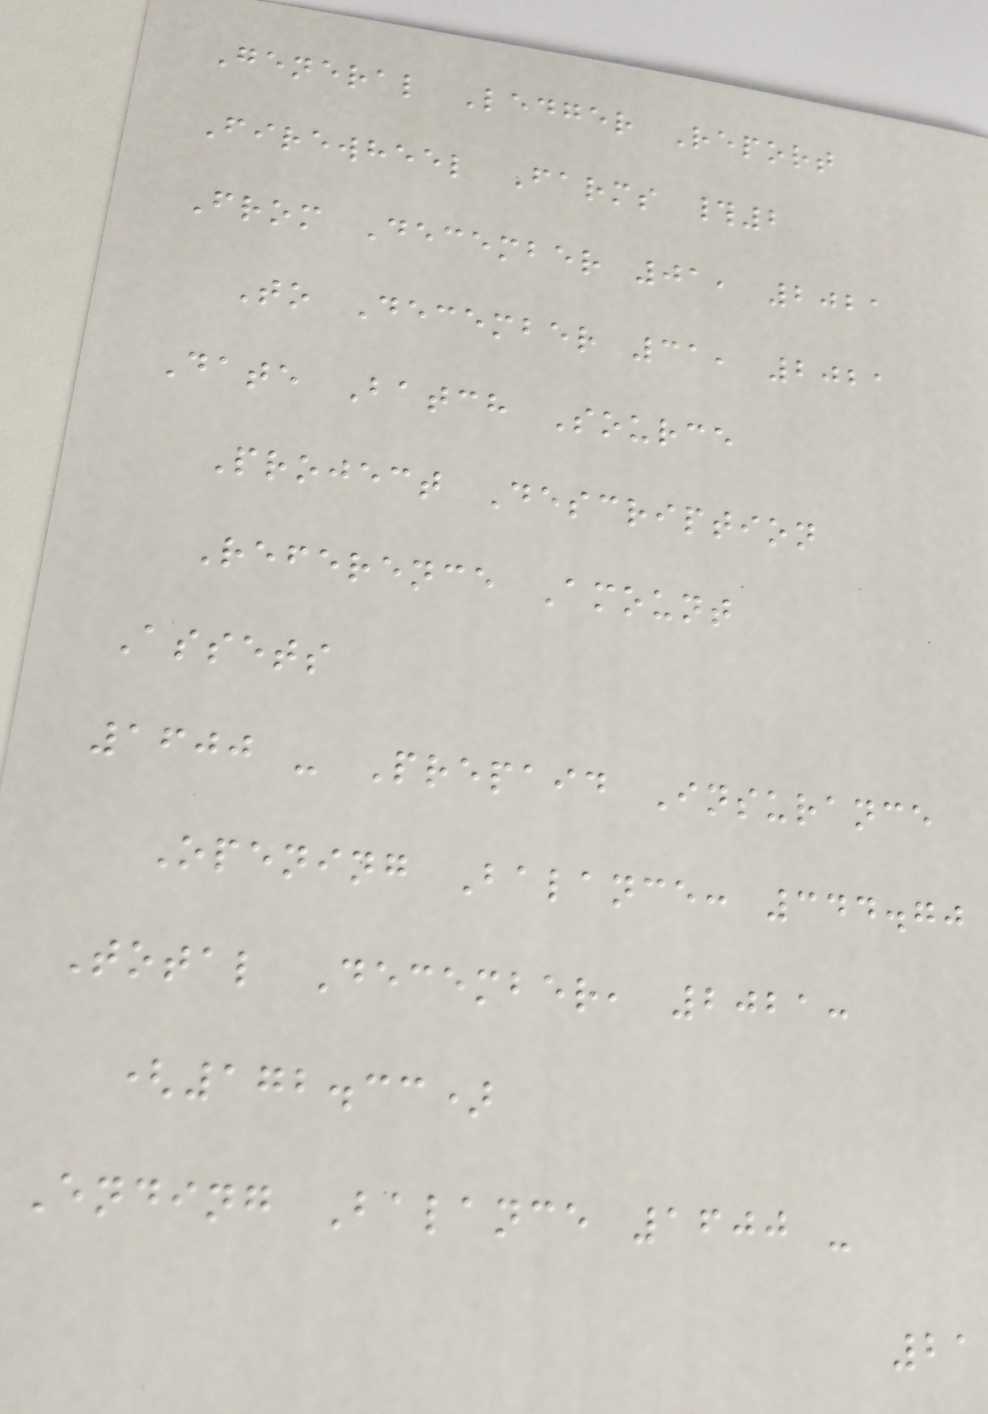General Ledger Report
Firewheel Farms #2
From December 01, 2021
To December 31, 2021
Date Batch Source
Project Description
Reference Amount
Assets
1600 - Prepaid Insurance
Opening Balance: 344.70
Total December, 2021:
(172.33)
Ending Balance 1600 -
21
